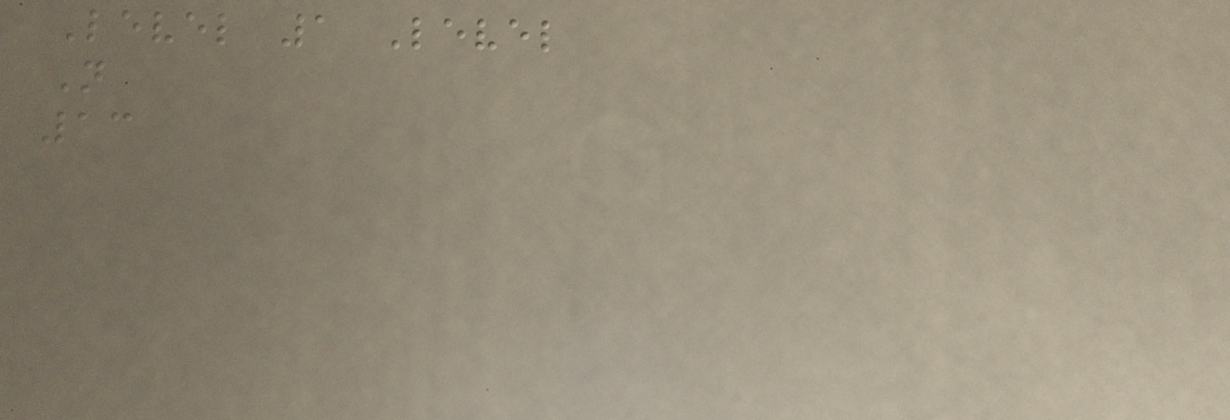Level 1 Level
Not
13
